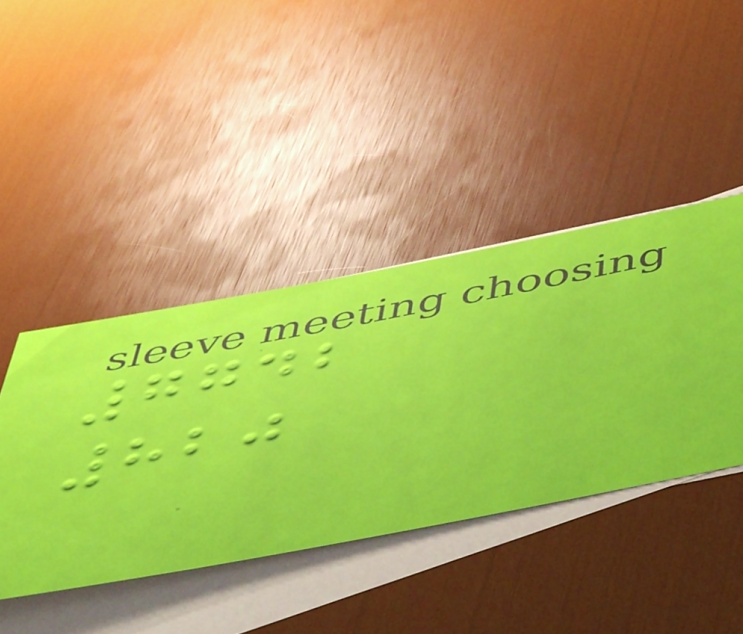7742
820
